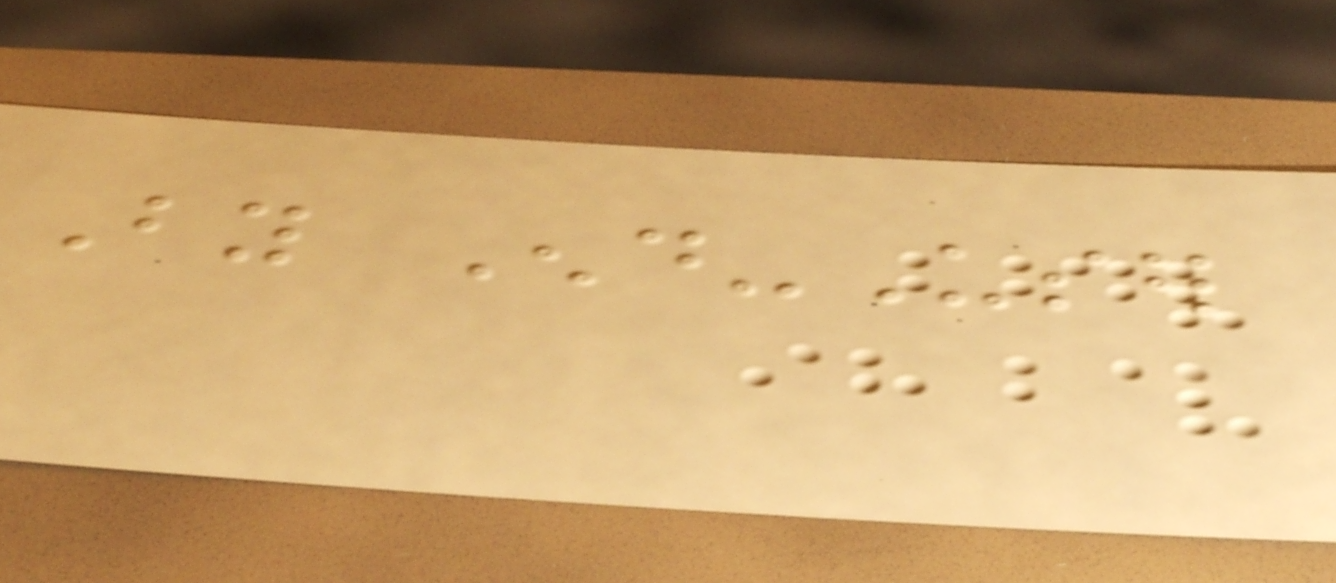By End-User
